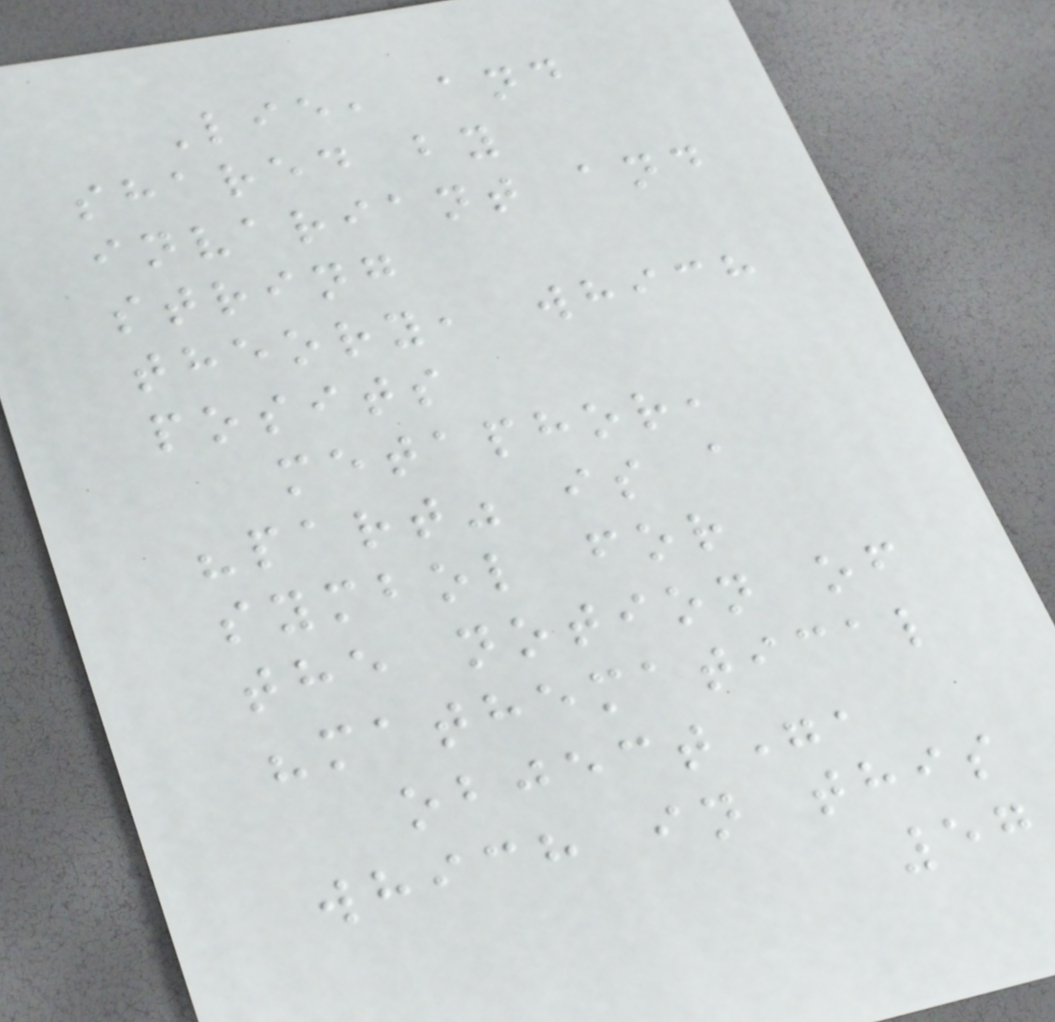Lie, and
shared by
invariant and
string
theory, which
posits
metaphor,
"part" is a
symbol for
the notion of
"mathematical
object",
which in this
57
